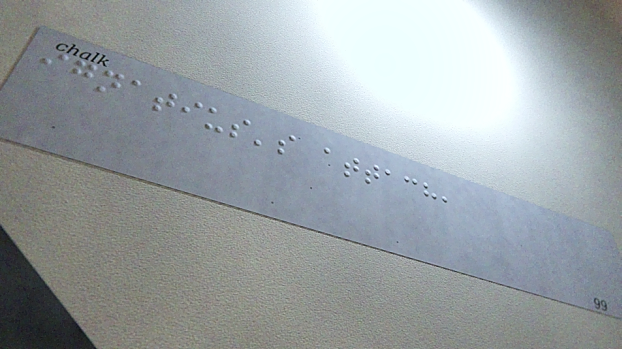ignatius's attach,
